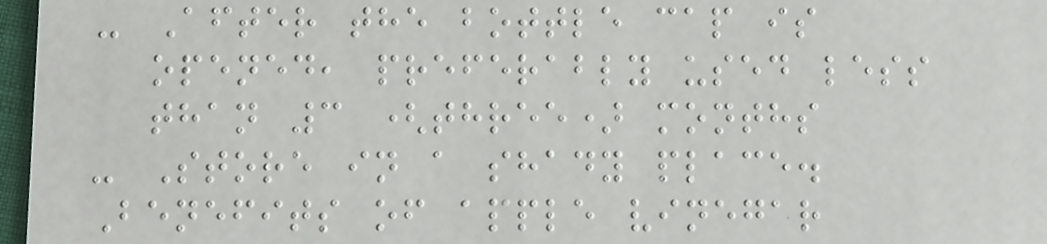- After the bottle cap is
opened, preferably used less
than 3 (three) months
- Store in a shady place.
Benefits of apple vinegar
